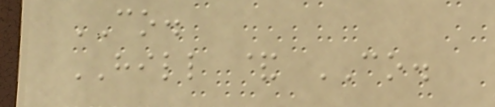CO.
HILL & CO.
